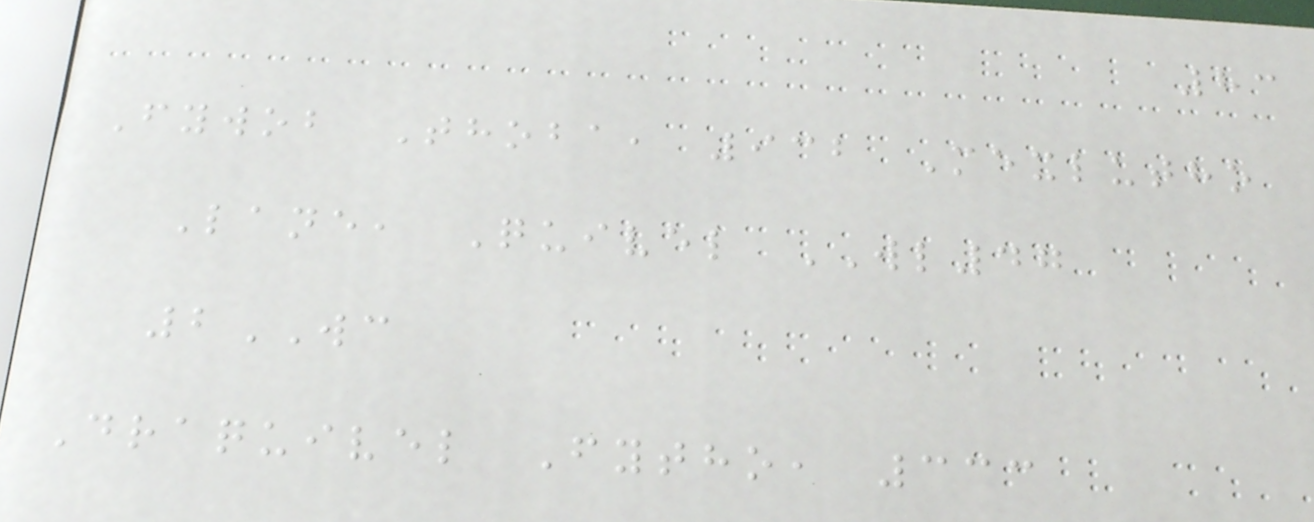83
Fywob Thoba, 932 Mexlutho
Lane, Quivel WL47
2WC
Draquivel Fytho, 333
